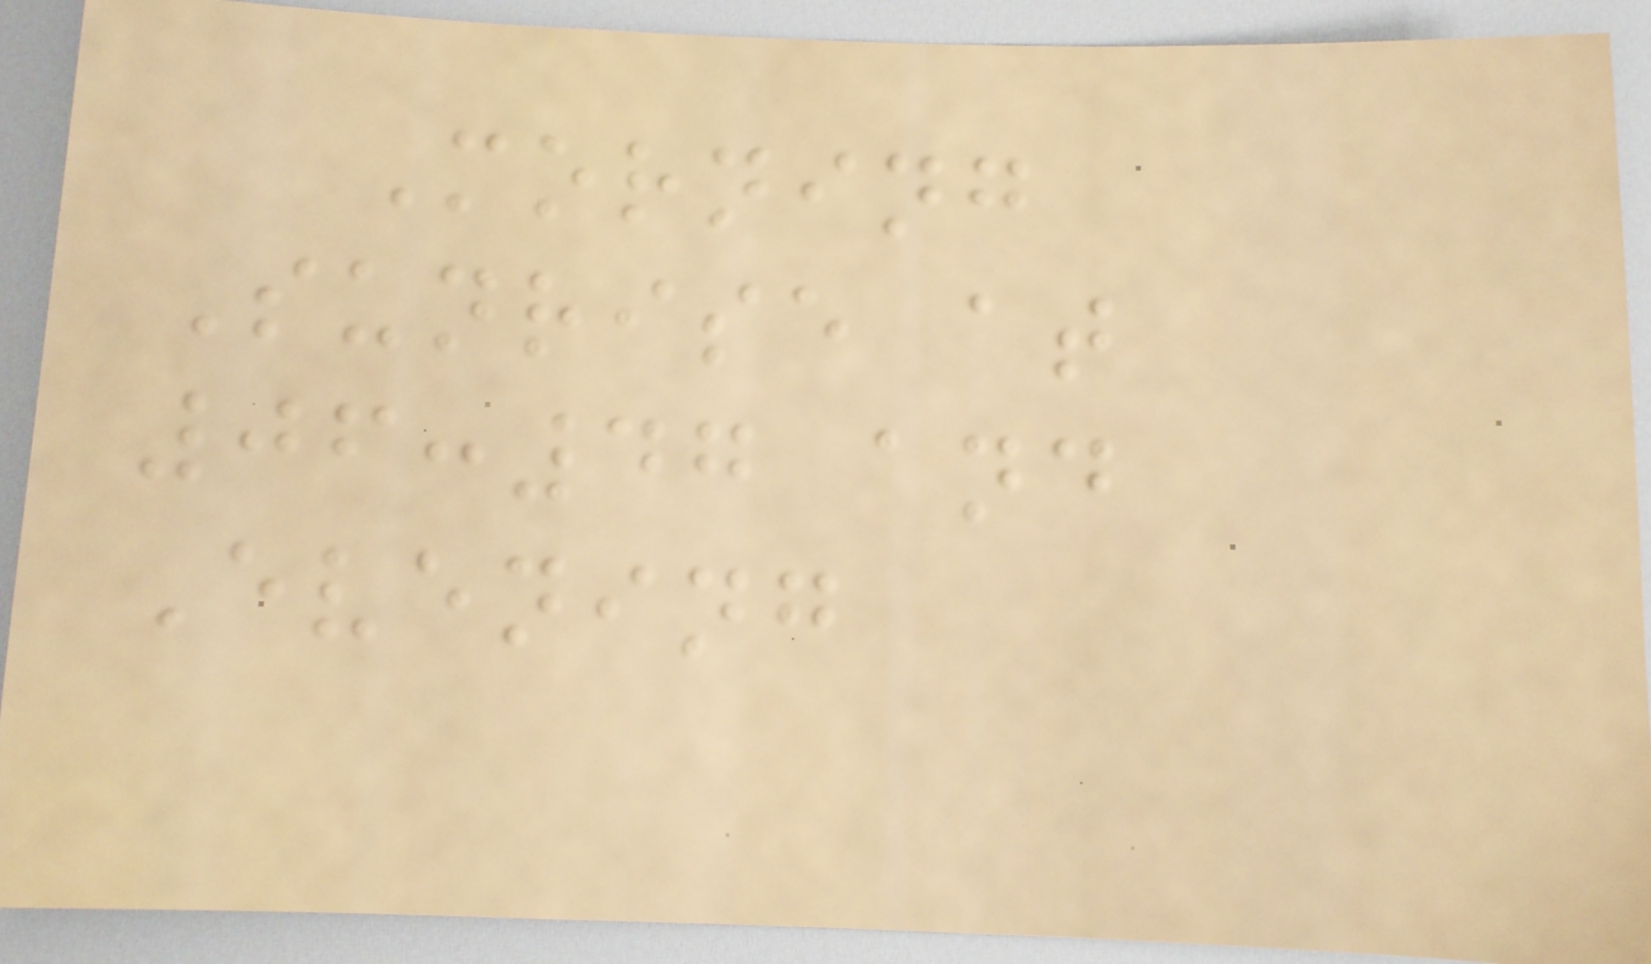Morning
Sunrise at
06:47 and
Evening
